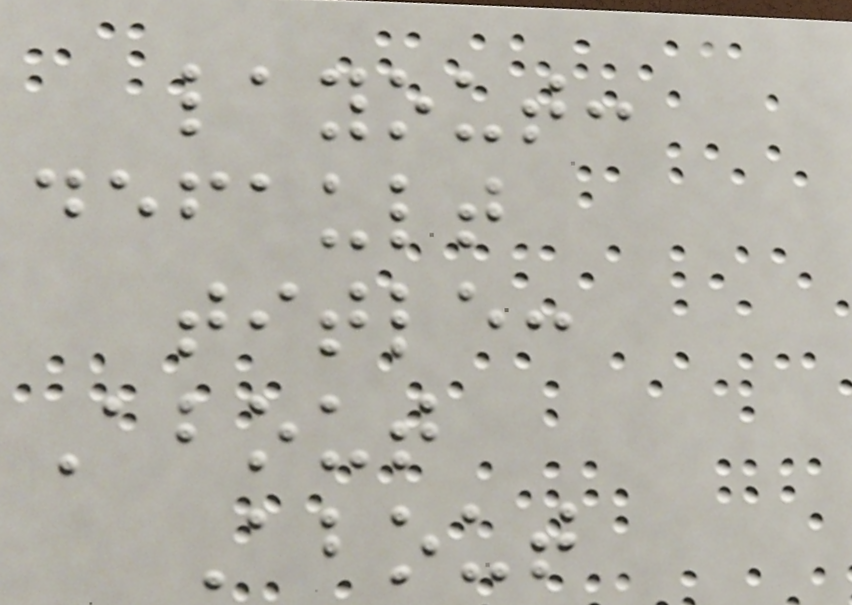layout:
default
title:
About
About
